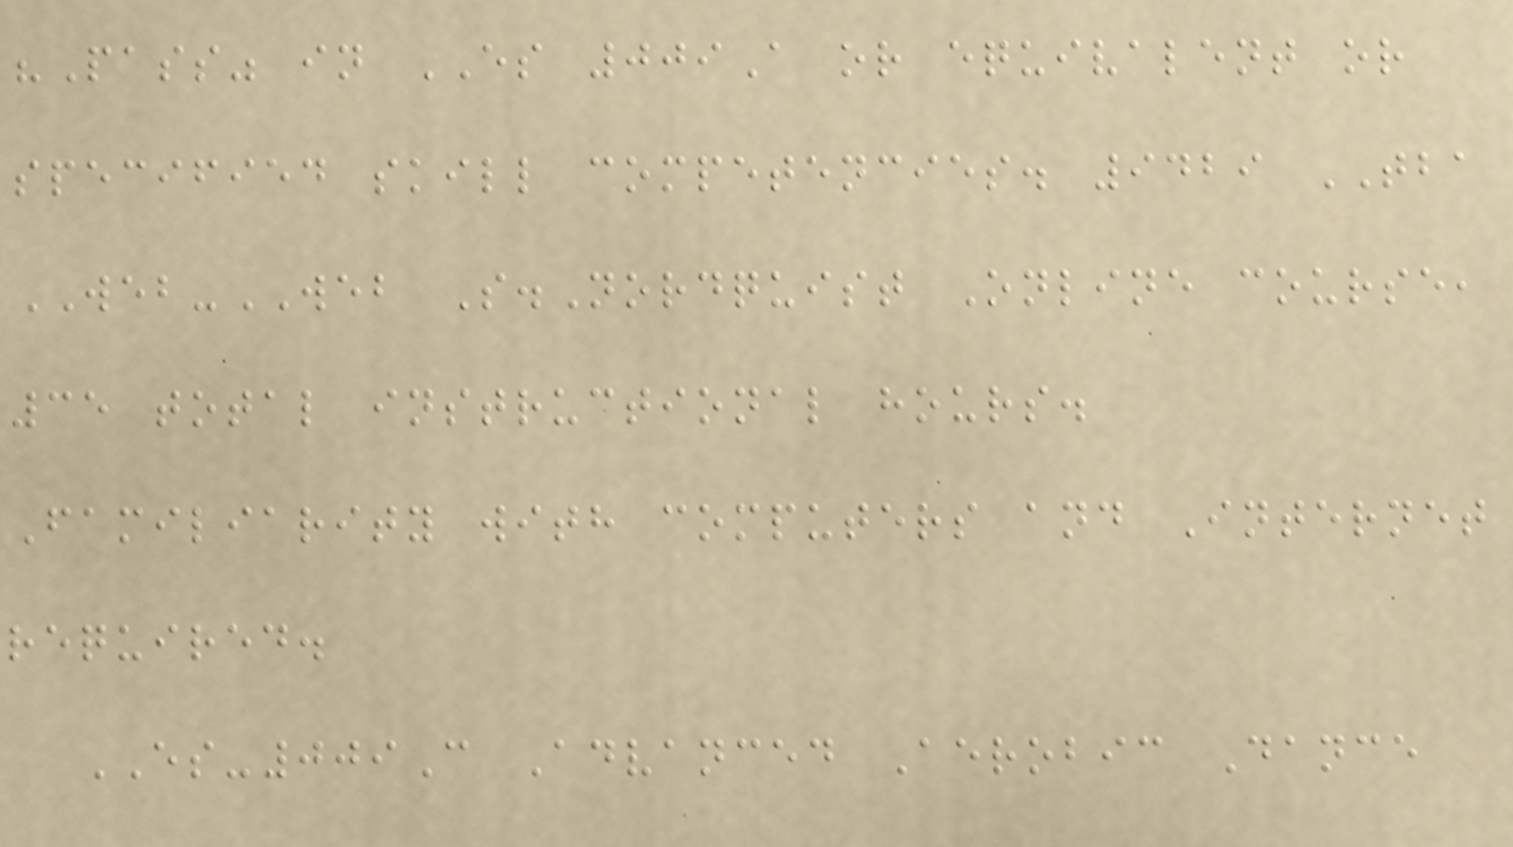"Pass" in ES 009A or equivalent or
specified skill competencies. 9429 TBA
WEB-WEB S.Nordquist Online course,
35 total instructional hours.
Familiarity with computers and Internet
required.
ES-009C Advanced Aerobic Dance
